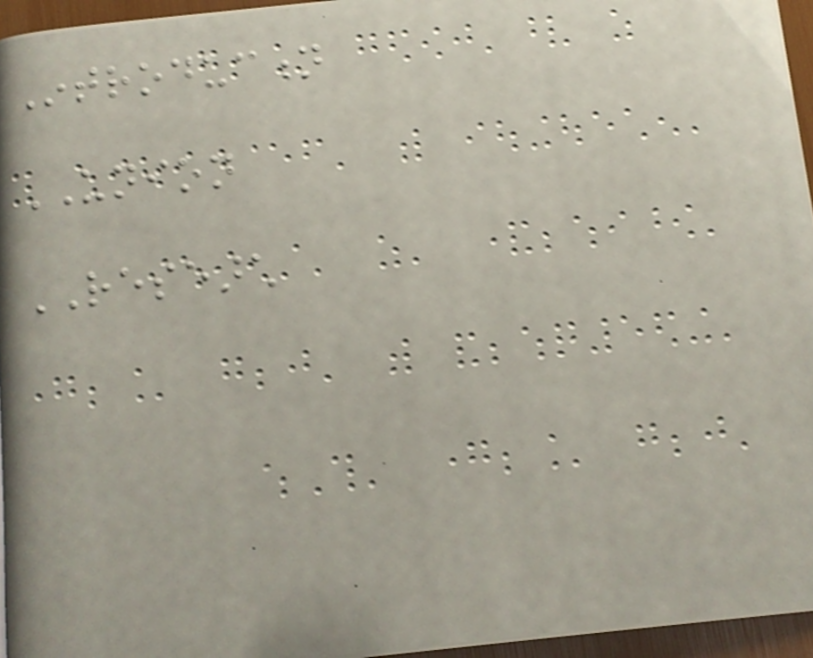Introduction
UNION
RESEARCH
